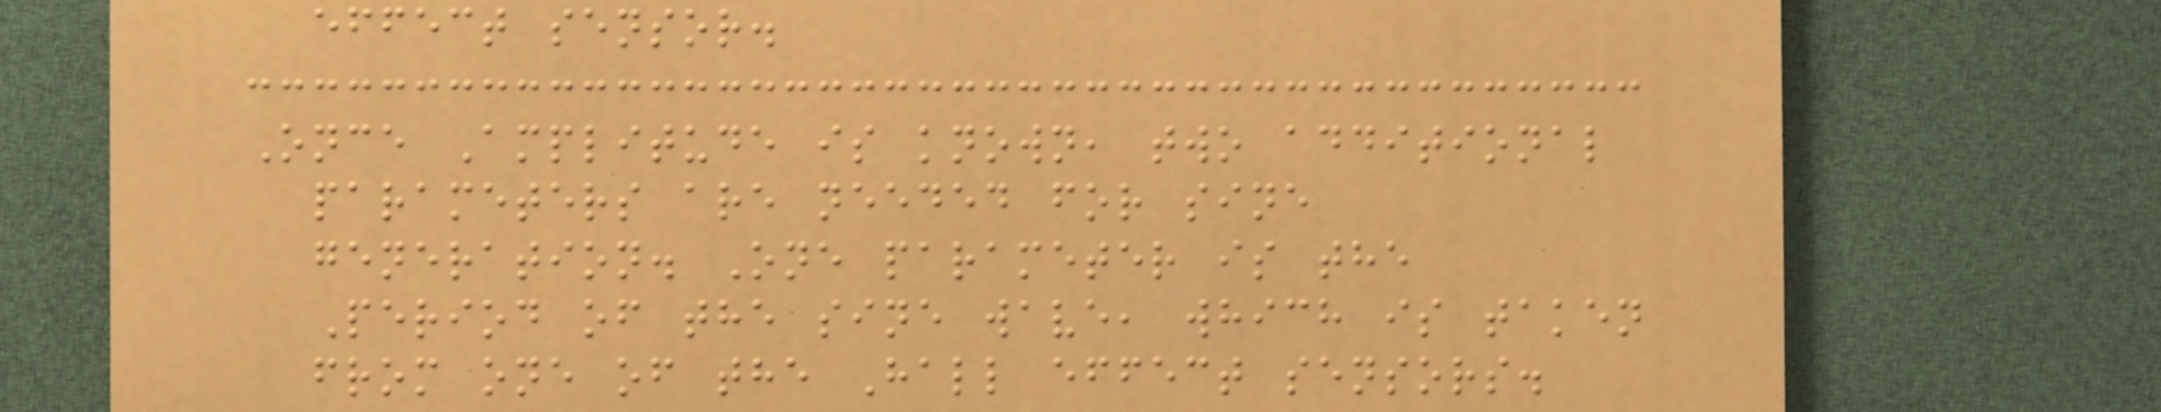effect sensor.
Once Amplitude is known, two additional
parameters are needed for sine
generation. One parameter is the
Period of the sine wave, which is taken
from one of the Hall effect sensors.
